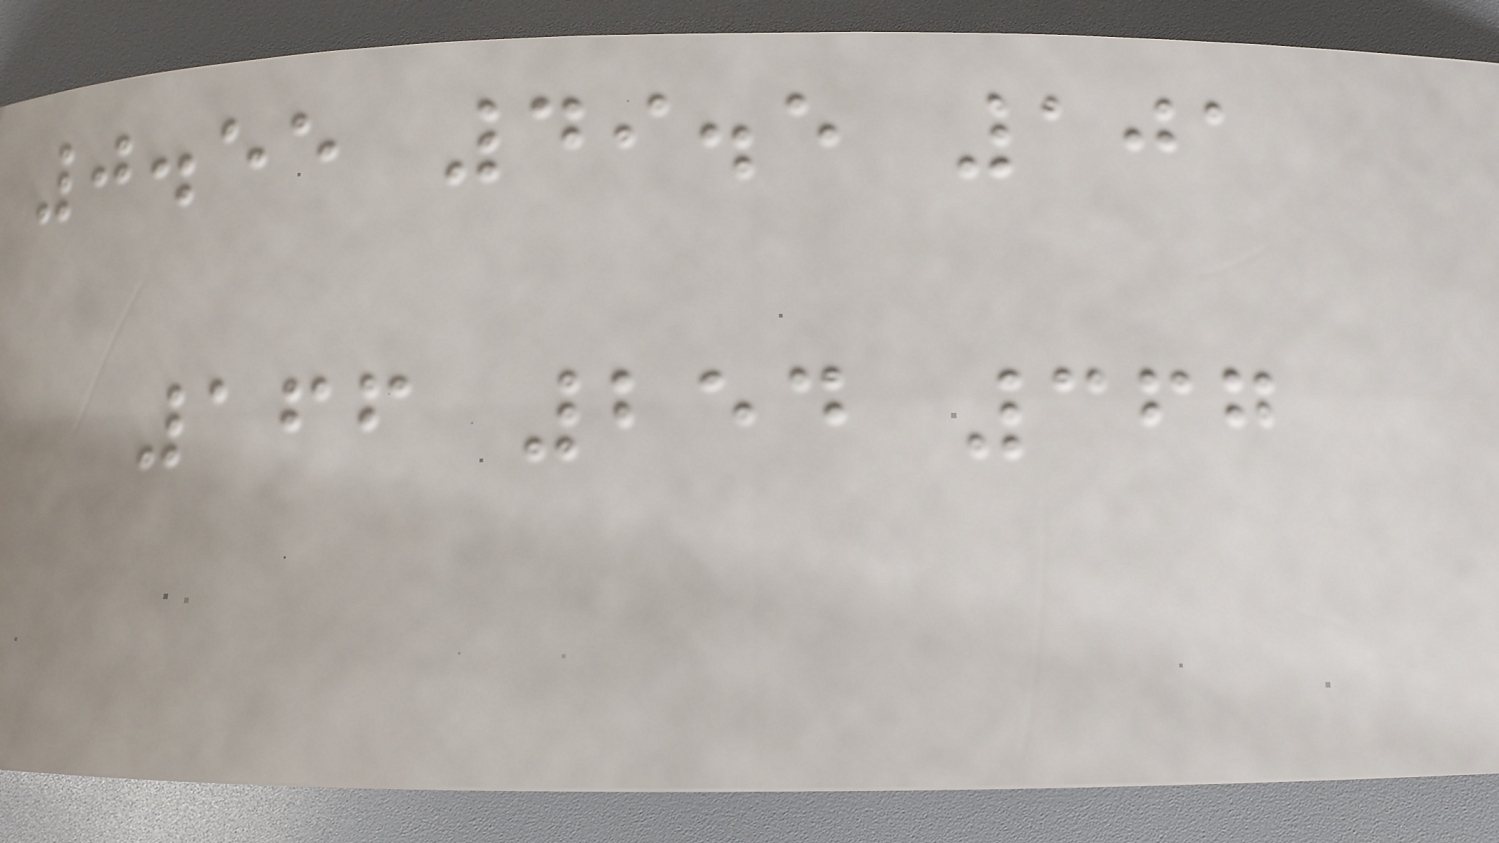0.55 49.5 101
166 254 367
